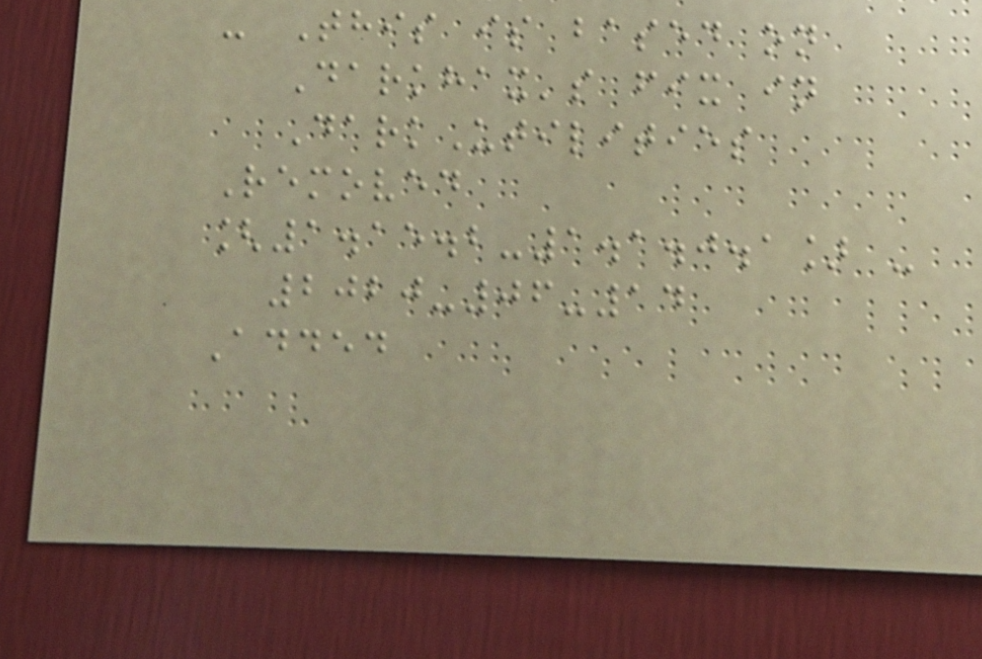- This is based on
Darkhax's fix in
DarkUtilities
Removed
[1.15.2-1.1.0.1] -
2020-06-14
Added
